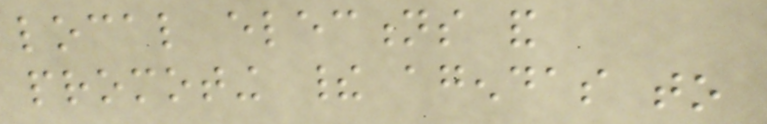local elections and
promoting their agendas to
